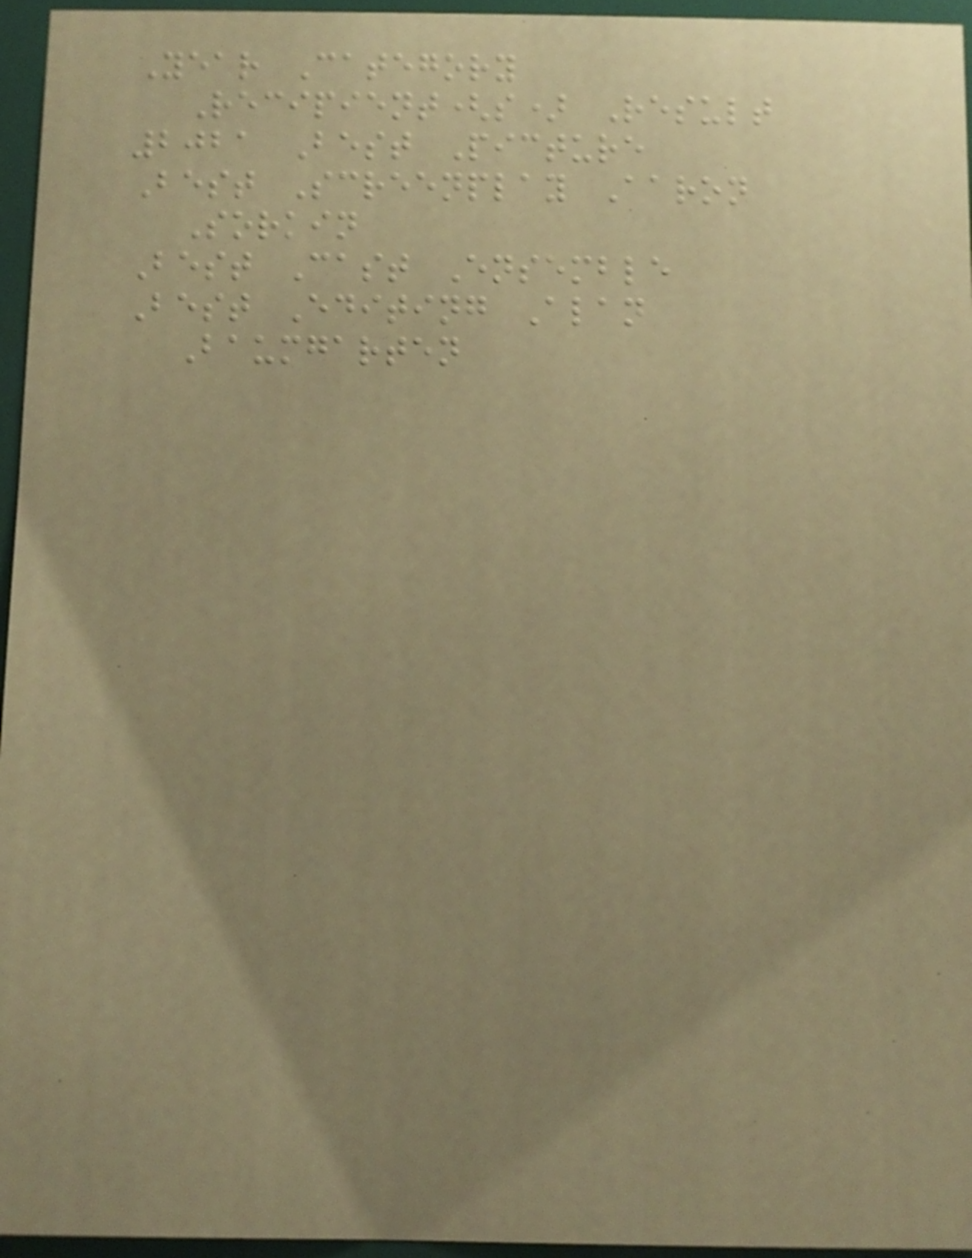Year Category
Recipient(s) Result
2021 Best Picture
Best Screenplay Aaron
Sorkin
Best Cast Ensemble
Best Editing Alan
Baumgarten
